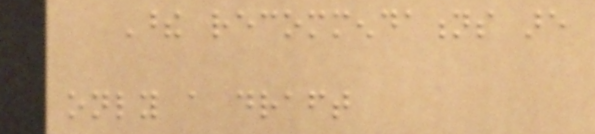These recommendations are
only a draft
